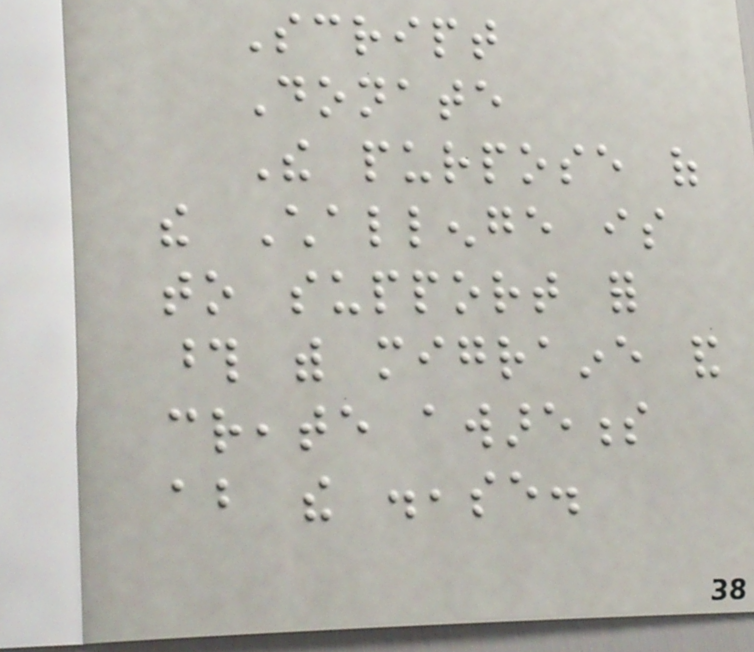Script
Donate
The purpose of
the Challenge is
to support for
those with migraine and
create awareness
about the disease.
